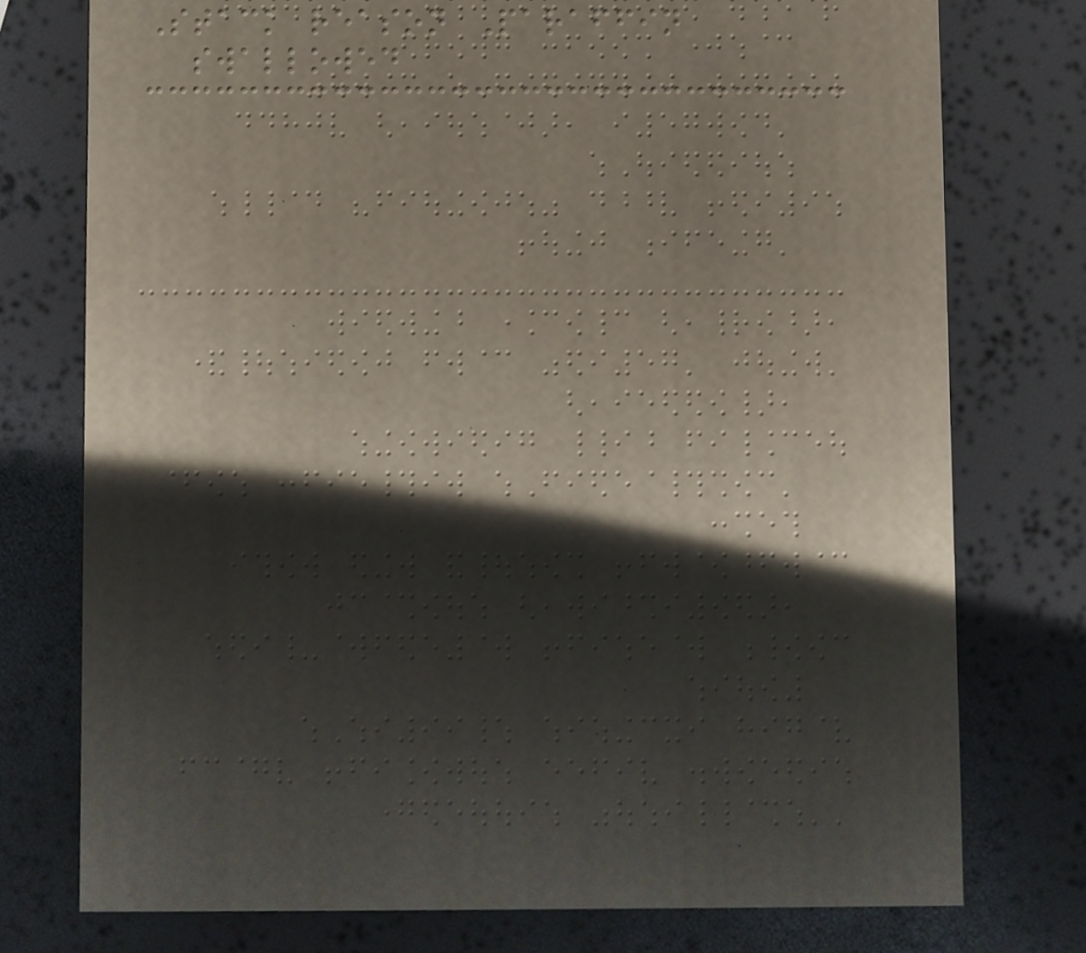Stack reason Paraffin
swallowed
